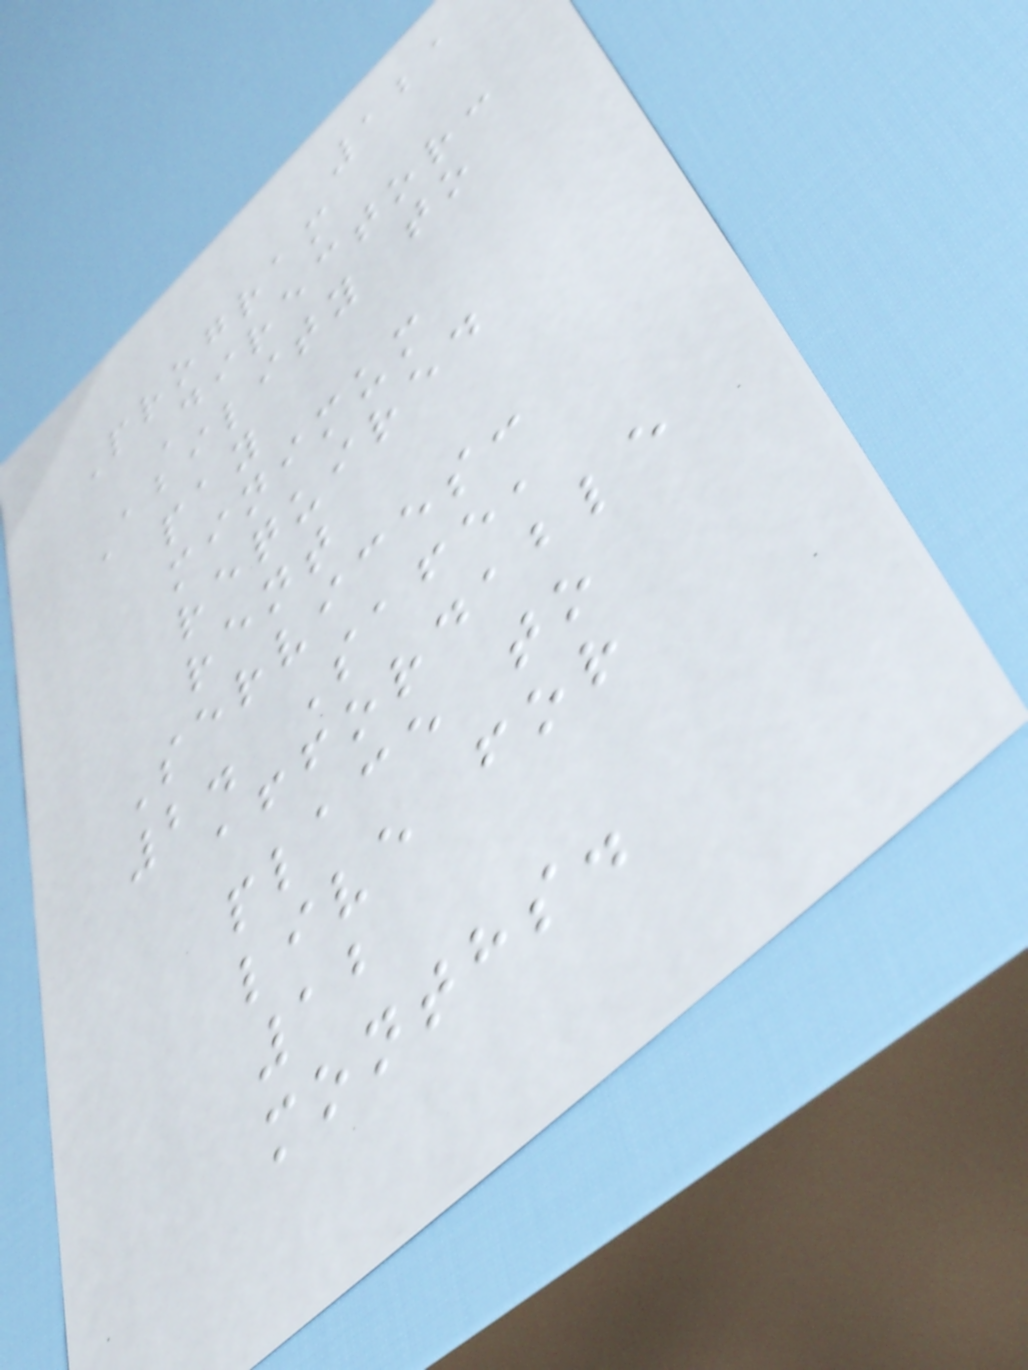121
Program
Director:
Ability to
pay
minimum
required
rent
Services:
2. Safe,
affordable
place to
live for
12
months.
